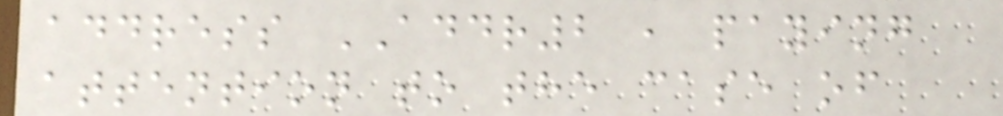address ADDR2 , paying
attention to the case of
